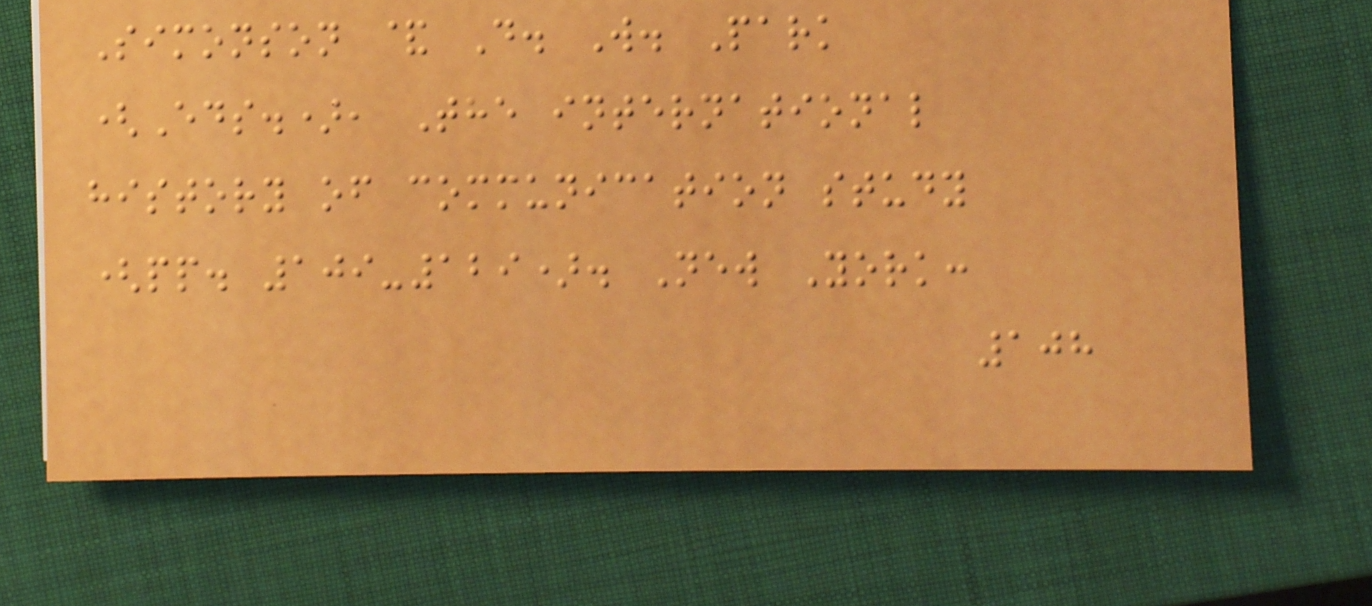Simonson & D. W. Park
(Eds.), The international
history of communication study
(pp. 109-129). New York:
108
